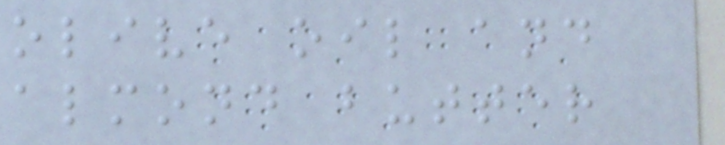olive oil and
almond butter
